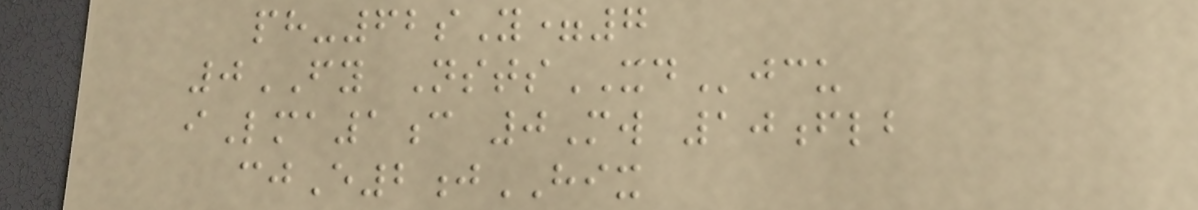ph-62sY=7
0FY NstsXDjcu
iLma1c 0Mw 10flb
cjE2jHIX
